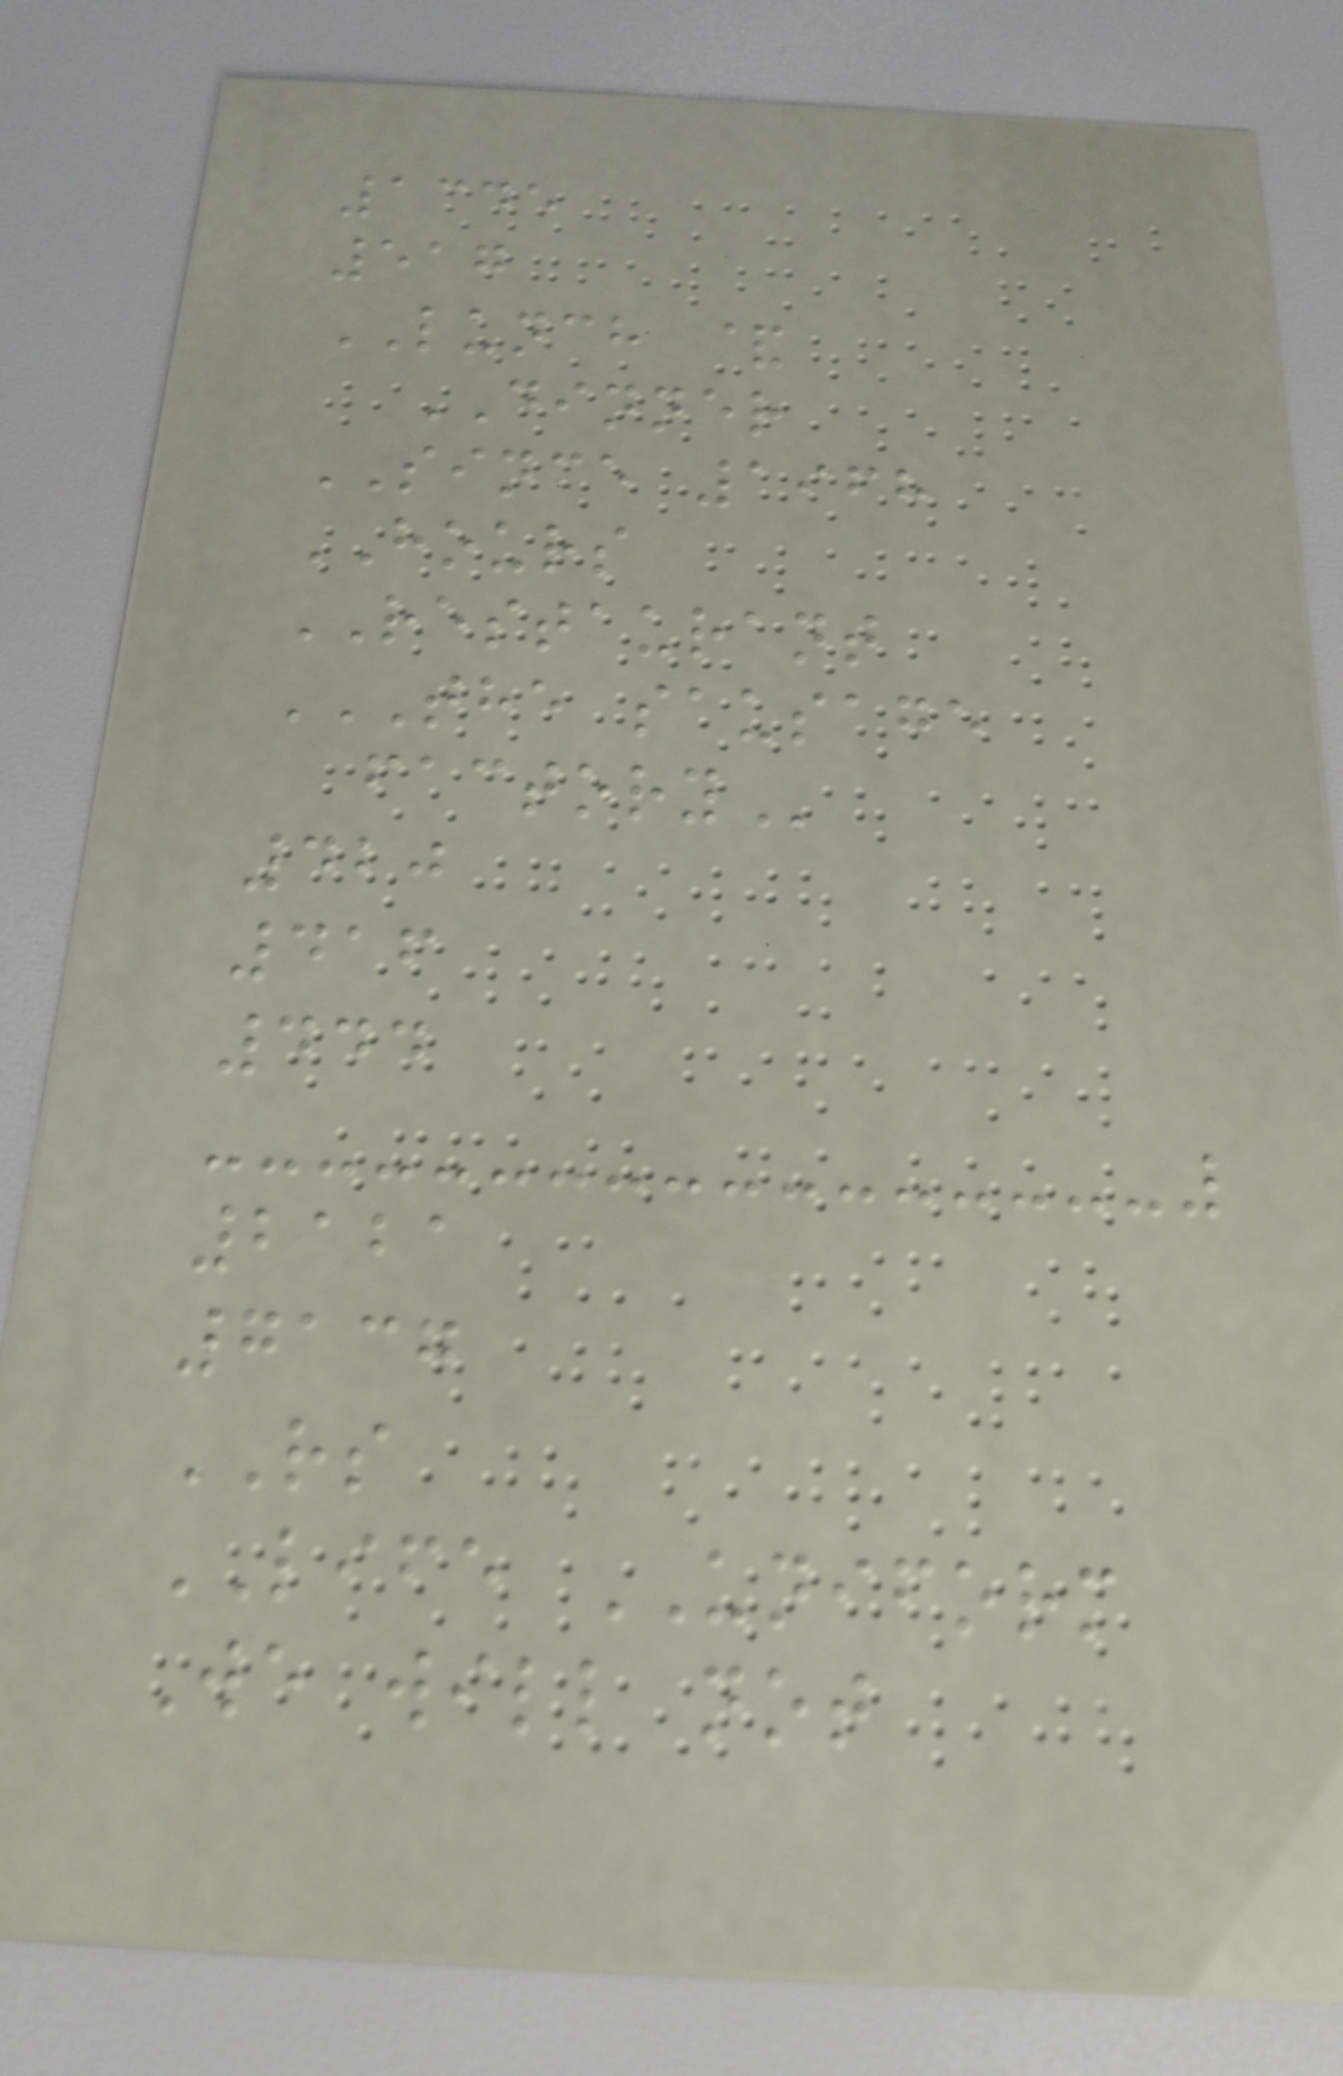1345
517
LUNCH &
DINNER
SINCE 1968
HOURS
RESTAURANT
THE SAUSAGE
FACTORY
420
416
444
2121
7137
RS
LIFE UNIFORM
We will not
